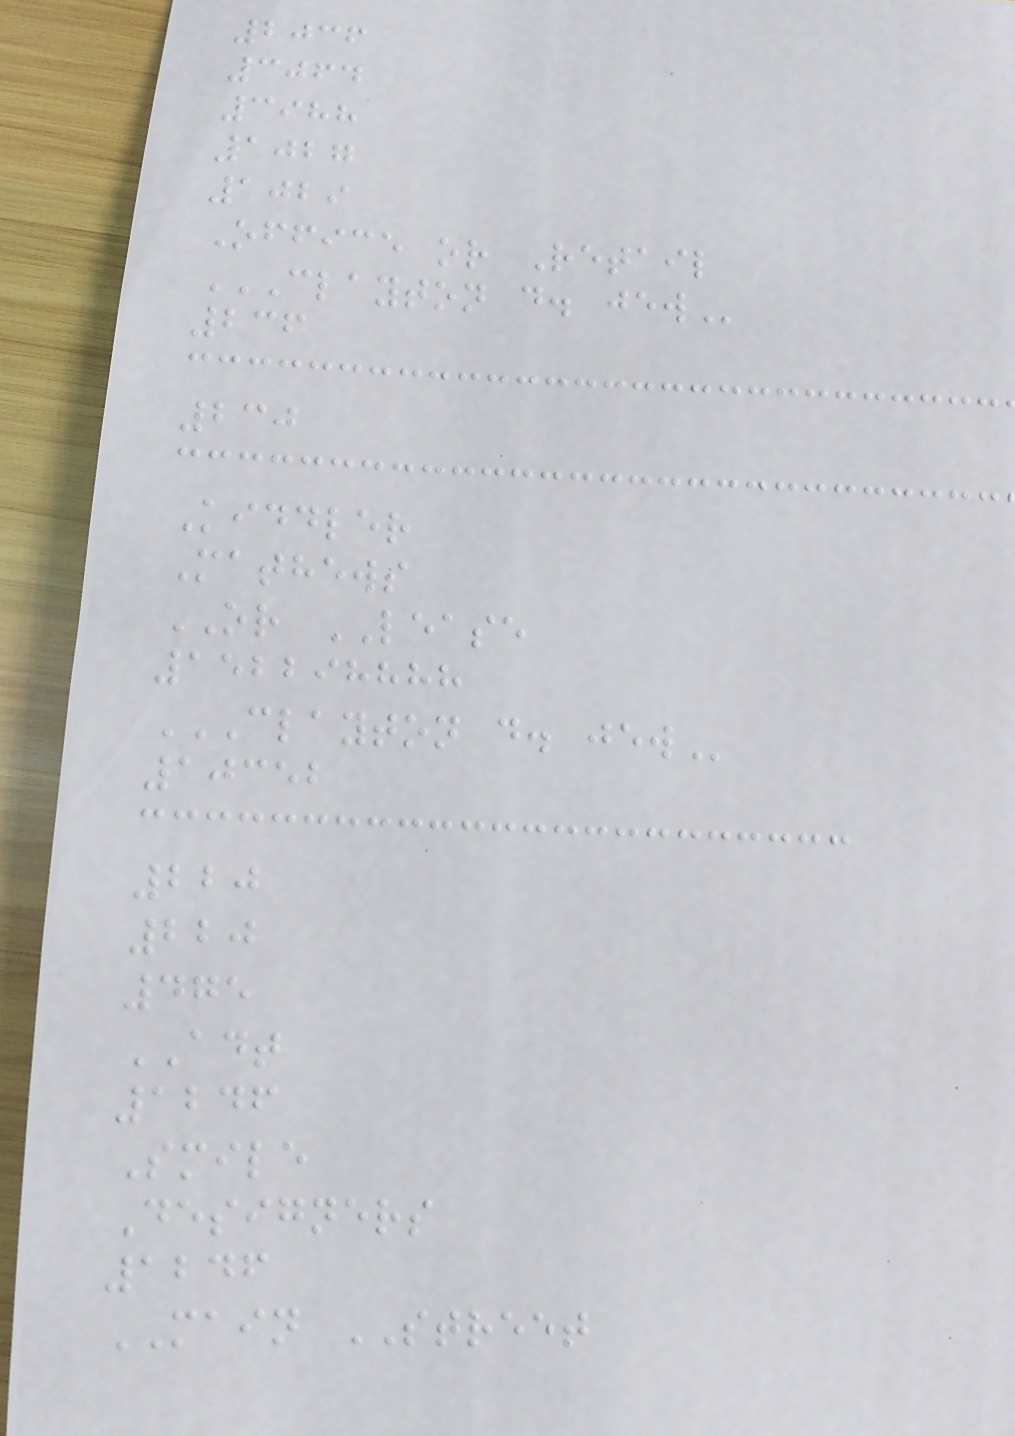2036
3064
3988
1027
1029
Office or Retail
CLAYTON D. JEW
236
230
Kiddler
Mathews
OR LEASE
152298888
CLAYTON D. JEW
10352
220
220
475
ADT
1246
Smile
Designers
1246
MAIN STREET
